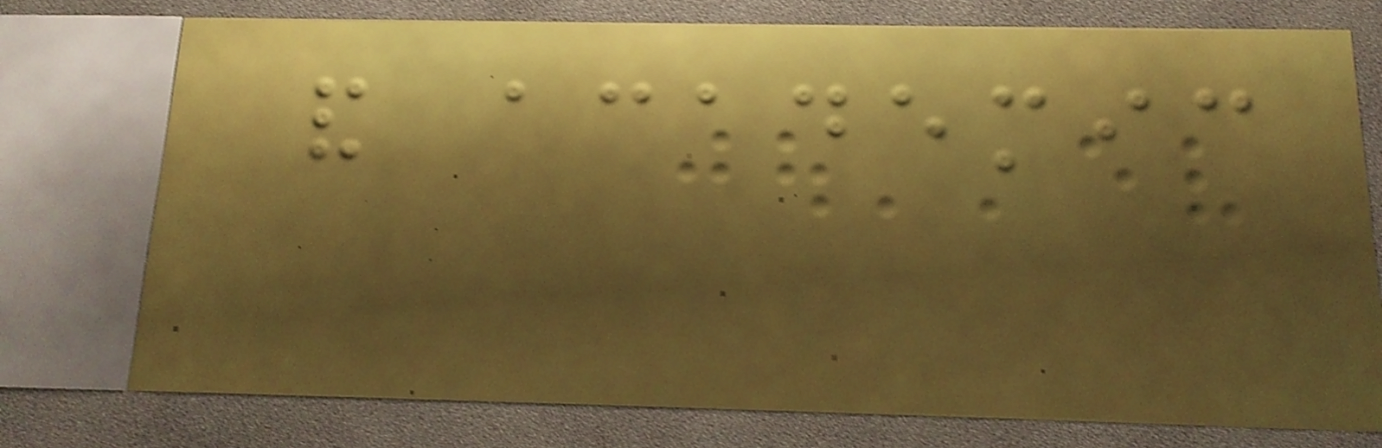and academic
